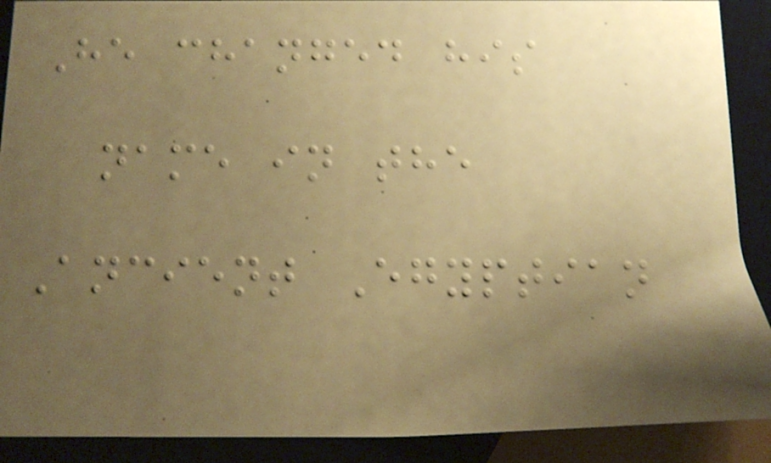He changed his
name in the
Ancient Egyptian
